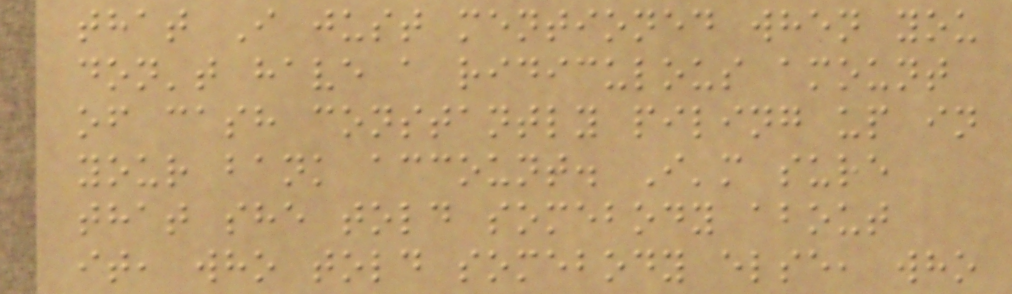that I just mentioned when you
don't have a ridiculous amount
of cash constantly piling up in
your bank account. I'm sure
that she told somebody about
it, who told somebody else, who
